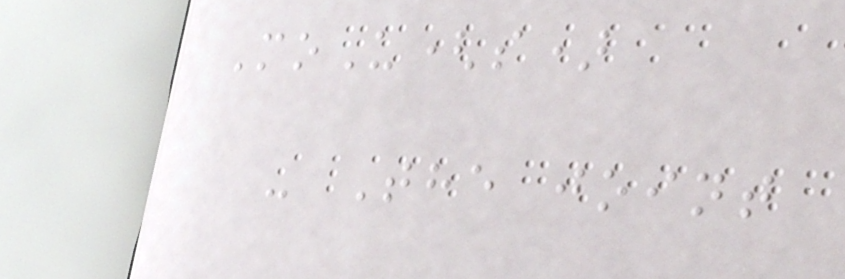MoU(s)
- The joint
